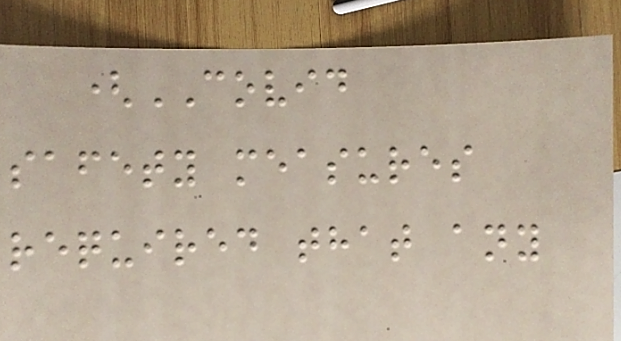(COVID
safety measures
required that any
